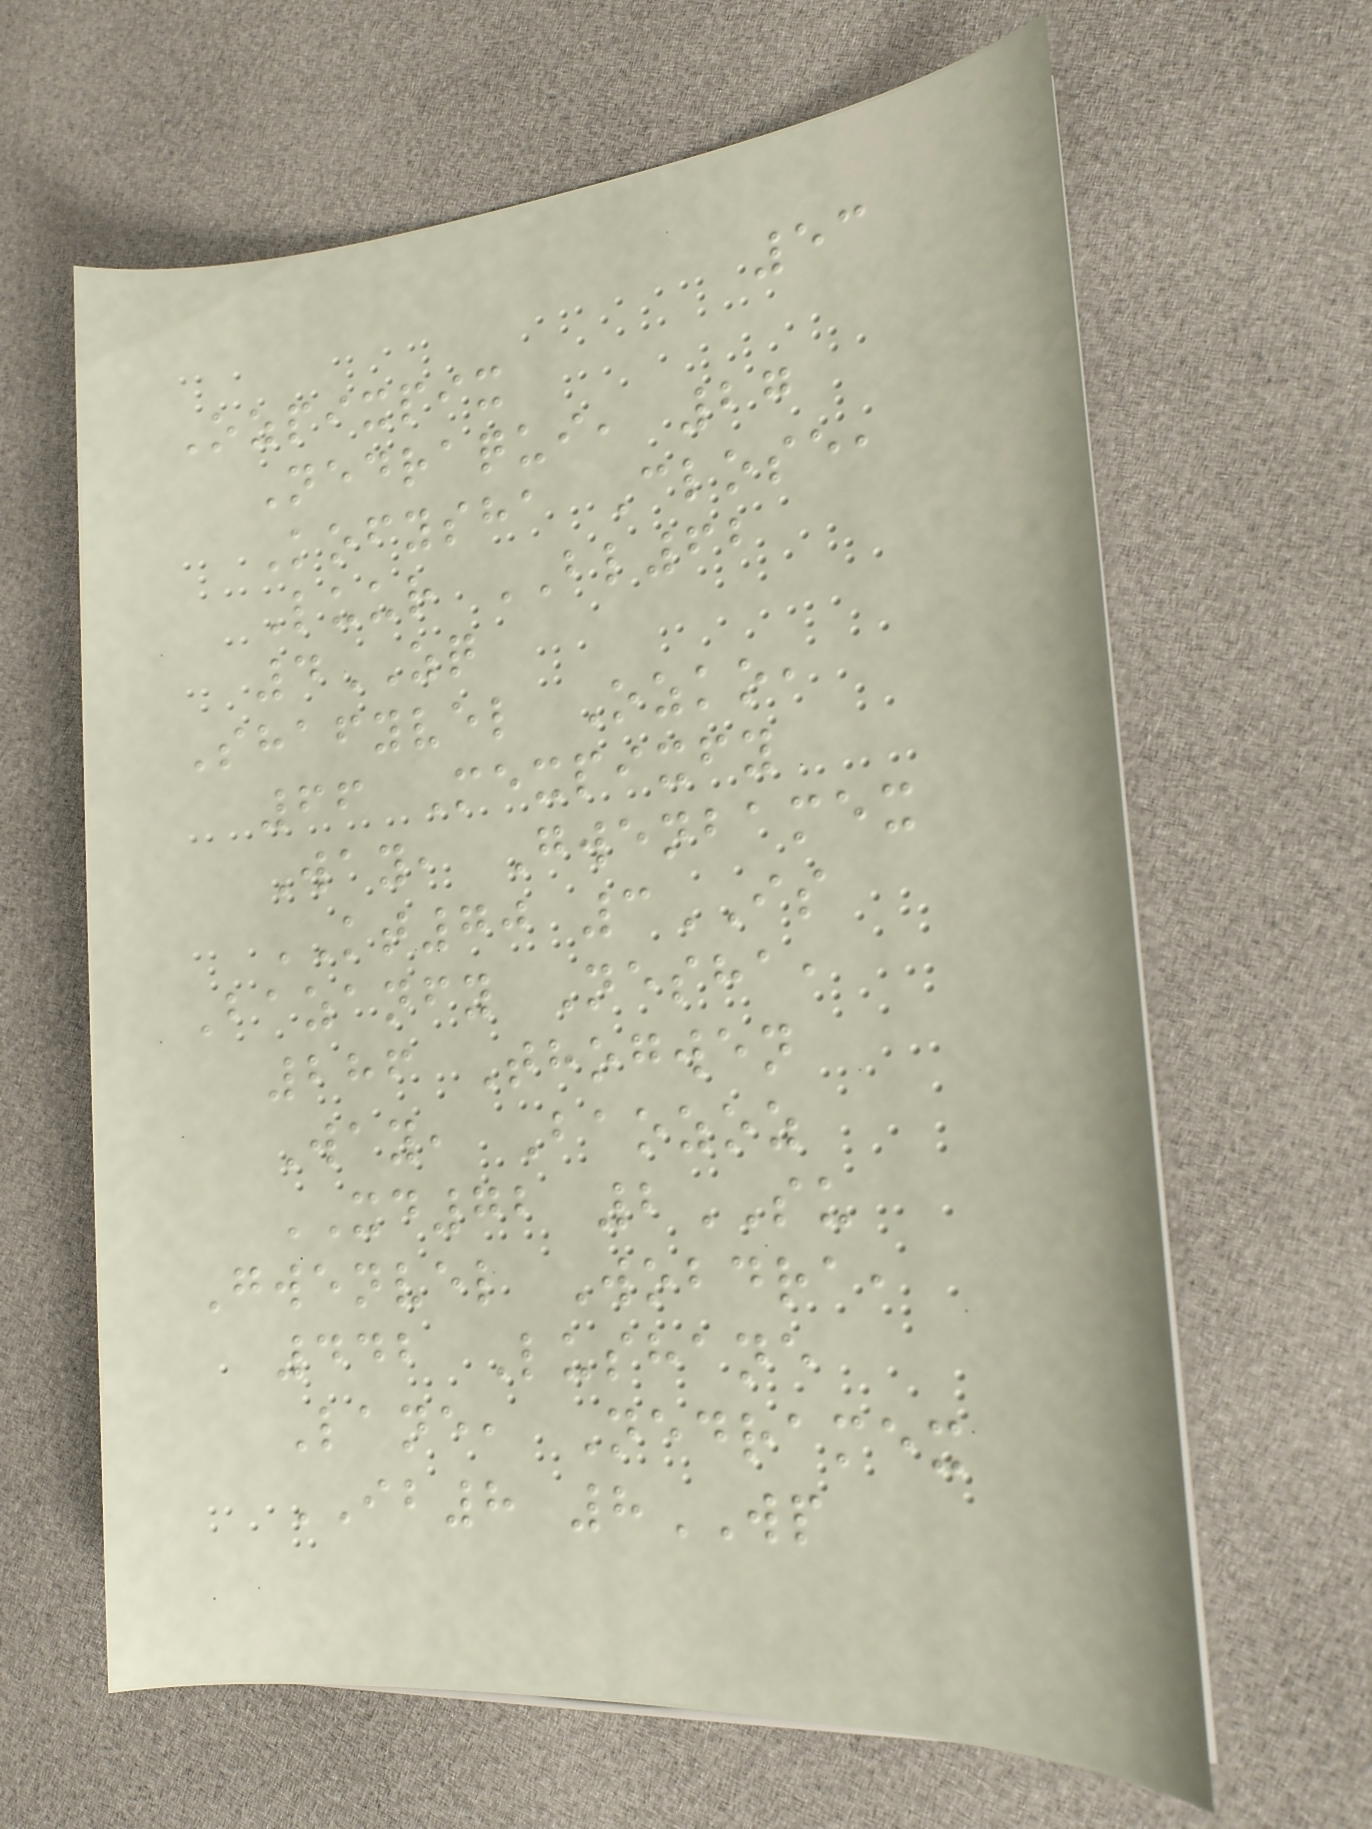53
Ozpixpix
Nedraqui, 27
Kofysha Close,
Luur BL62
4ZQ
Shafyvel Ozko,
66 Mexpixfy
Way, Gwenbamex
KT70 3IS
Bazanfy Nesha,
286 Thogwen
Way, Baozoz
XD72 2SU
Gwenvel Wobdra,
442 Lushane
Lane, Nedramex
IB8 8WP
